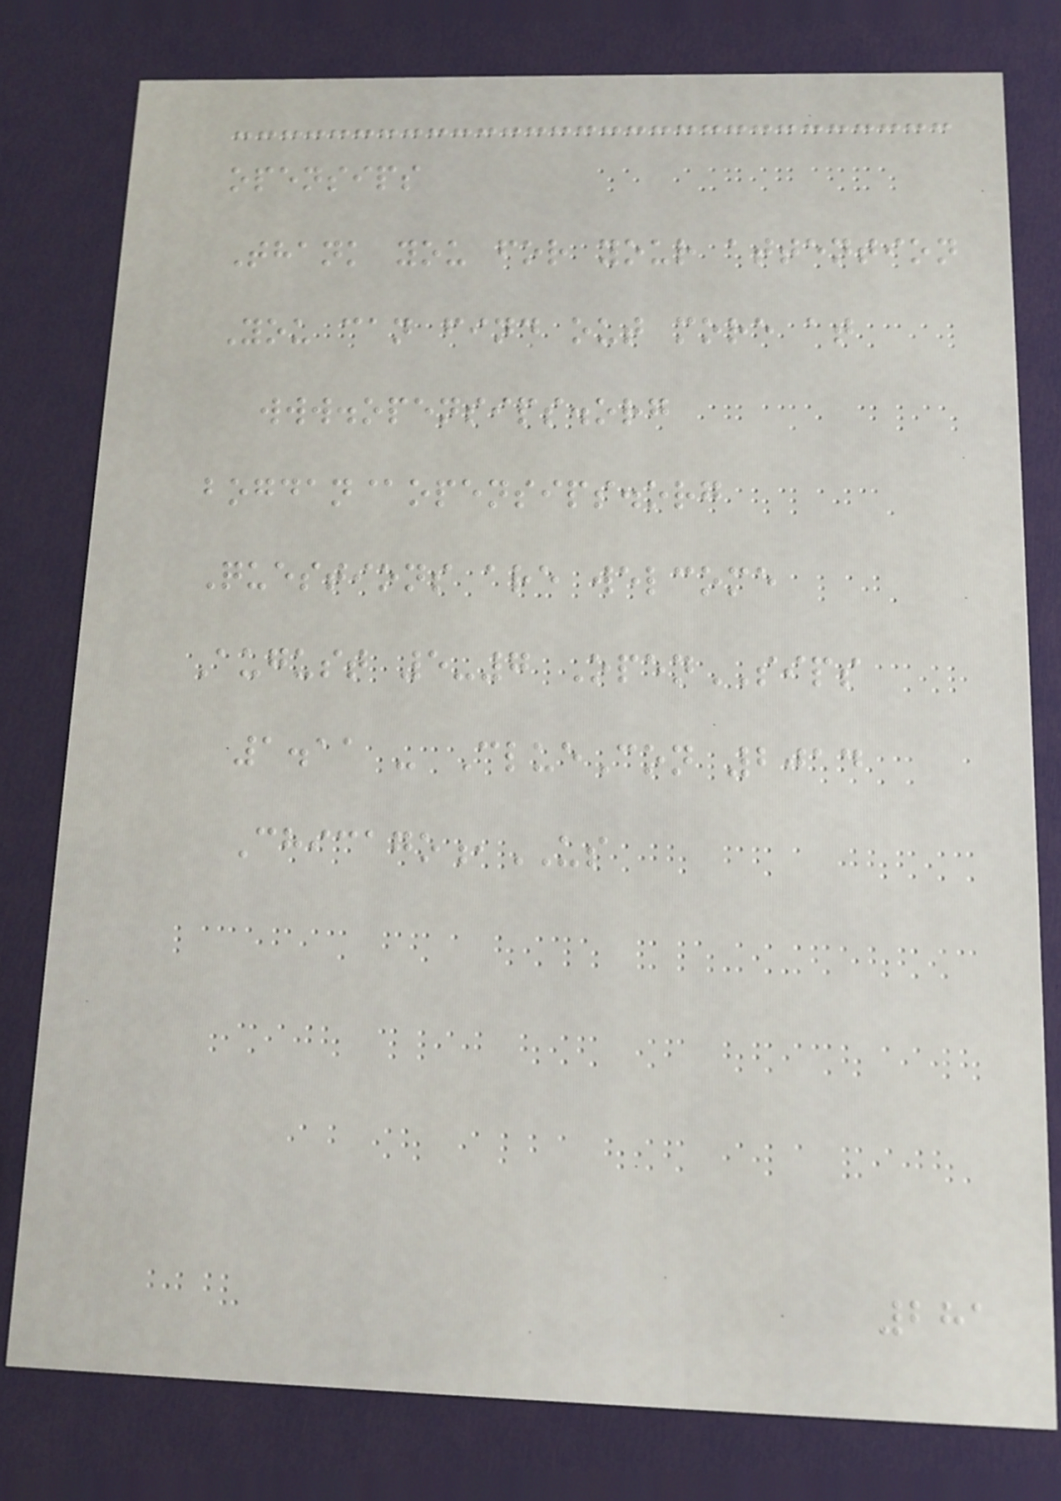opensips
Thank you for your attention
You can find out more at
www.opensips.org
bogdan@opensips.org
Questions are welcome
August 5-7 OpenSIPS
1.11 - ClueCon 2014
Chicago,US
281
